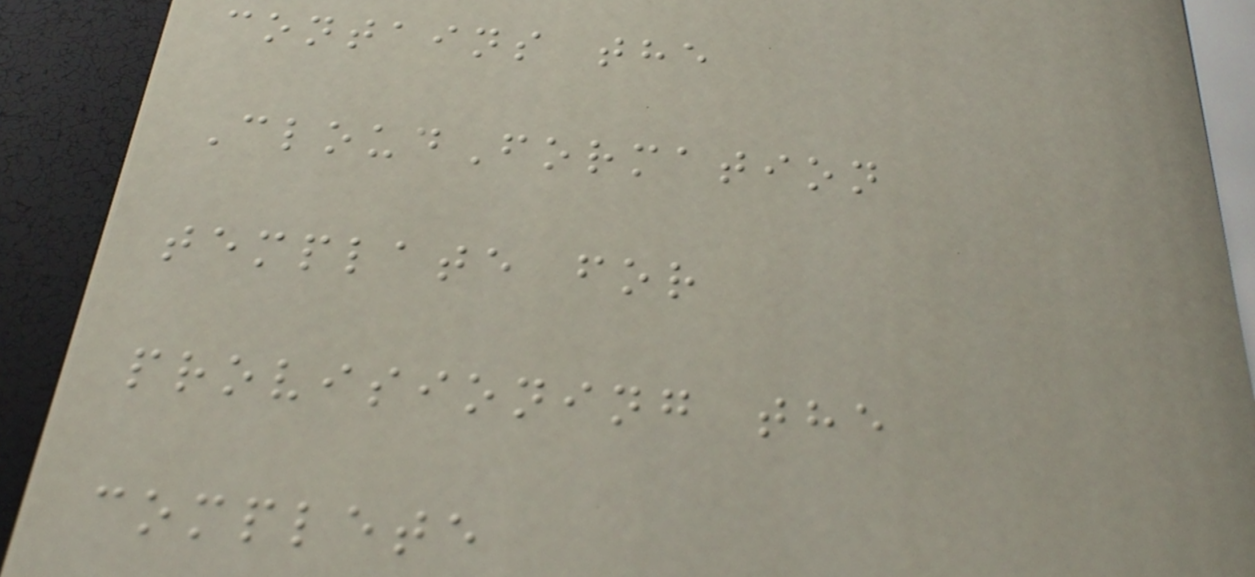contains the
CloudFormation
template for
provisioning the
complete
